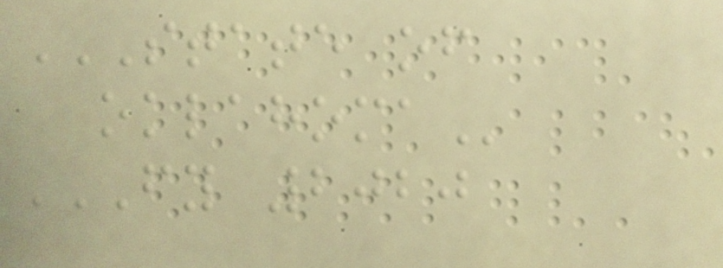STATE OF
OKLAHOMA
FY 2020
